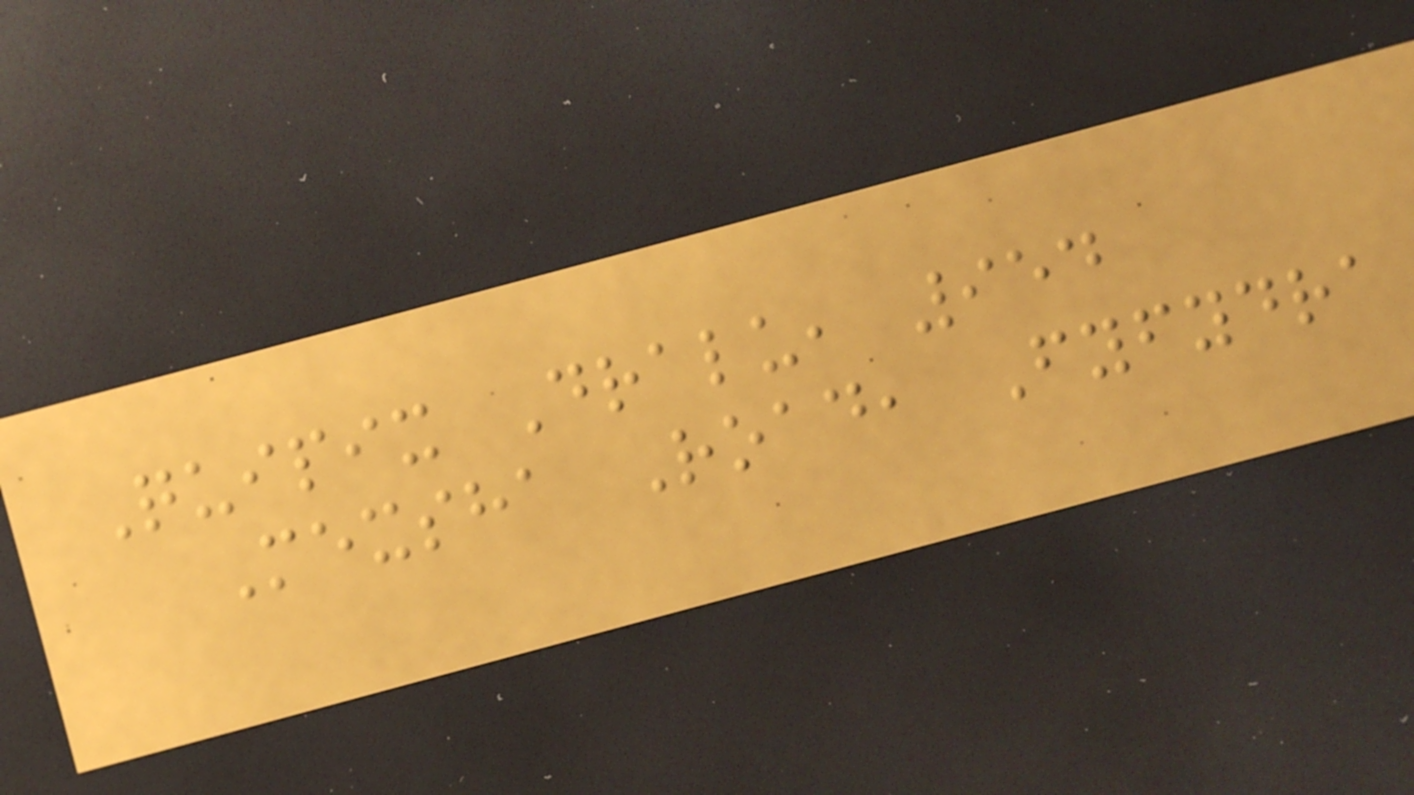Quipix Dralu, 954
Mexsha Road, Fyfydra
